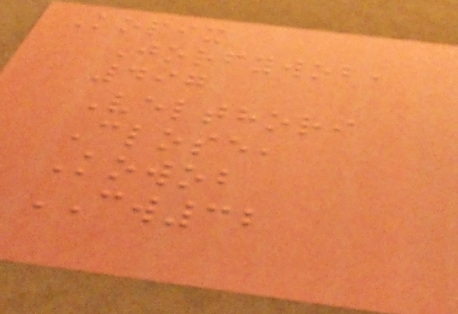Kopix
Jorfywob,
497
Velthori
Close,
Kowob
CW32
